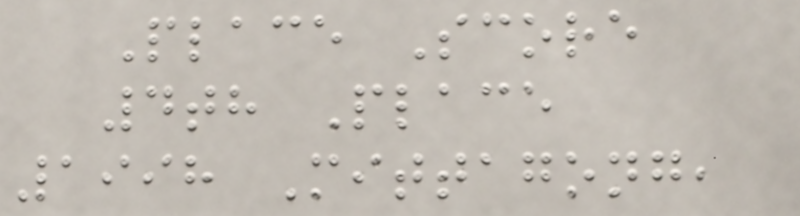Place Score
4th Place
1998 Mittagong,
